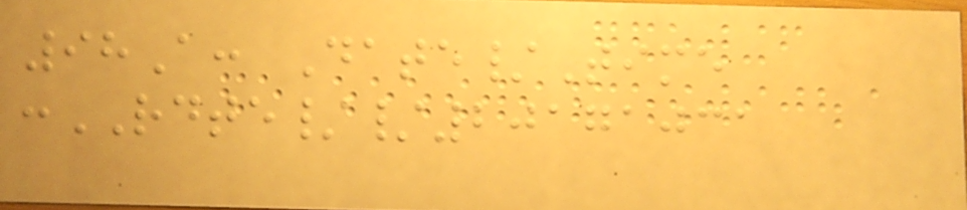98A: Date/Time
:RDTE//20171031
